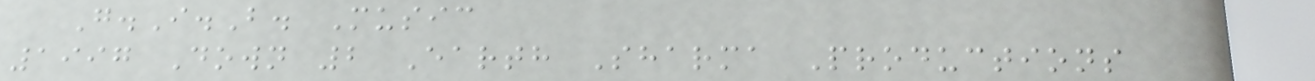G.I.B. Music
1997 Down 2 Earth Sharma Productions
